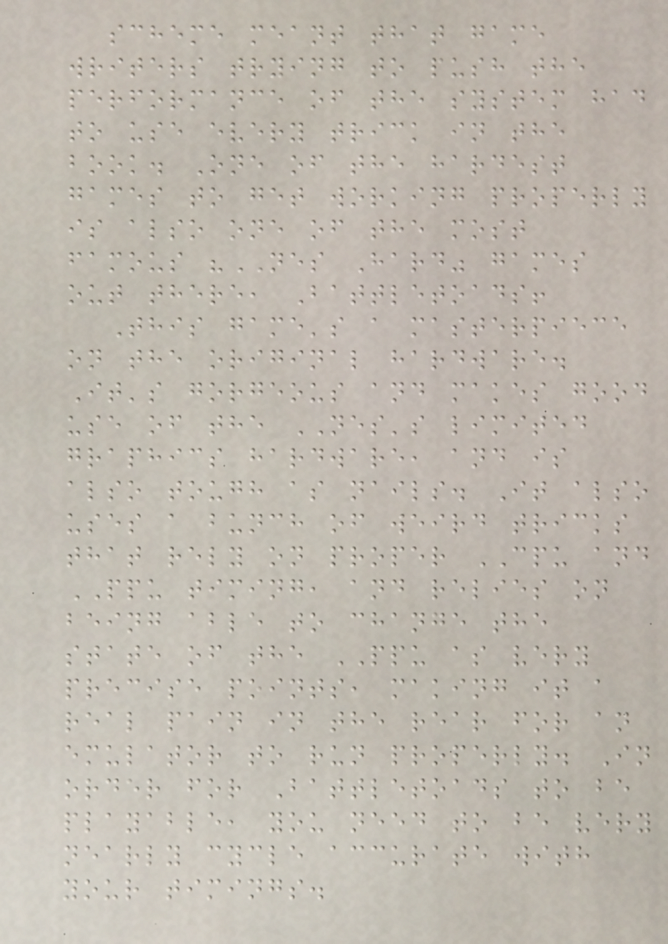scheme meant that game
writers trying to push the
performance of the system had
to use every trick in the
book. One of the hardest
games to get working properly
is also one of the most
famous "NES Hard" games
out there, Battletoads!
This game's a masterpiece
on the original hardware.
It's gorgeous and makes good
use of the NES's limited
graphics hardware, and is
also tough as nails. It also
uses a bunch of weird tricks
that rely on proper CPU and
PPU timing, and relies on
being able to change the
state of the PPU as very
precise points, making it a
real pain in the rear for an
emulator to run properly. In
order for Battletoads to be
playable, you need to be very
nearly cycle accurate with
your timings.
